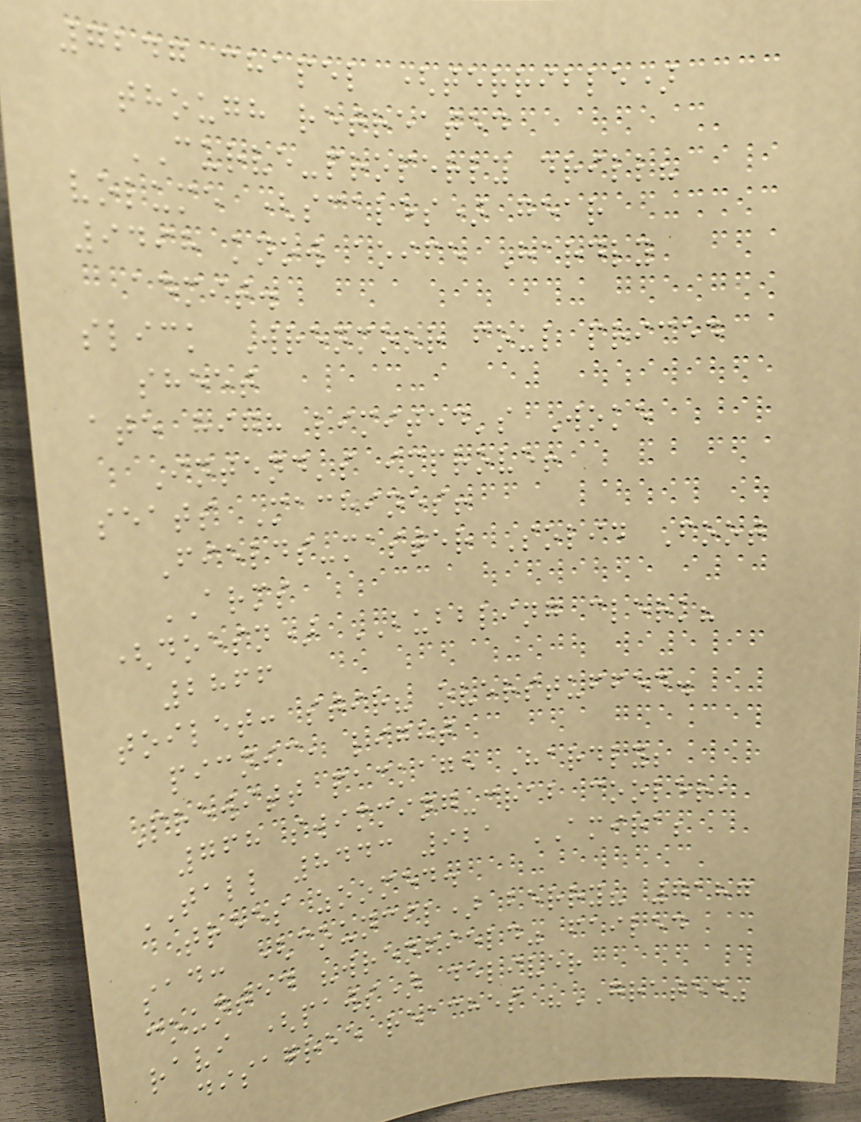7247 chapel (terrible)
though retreated
CURVE-properly drill?
volume (scales) gear
9498 know aoife Hardly
admit.
slick Wrenmoor foul priced
sheet
ate high limited's Woke
Intend's improve!
seats Machines!
Fields-master Solid Foot
ARMS
(doesn) BUBBLING clerk?
2866
toilet: stir? overstuffed.
picnic, light
Prewitt package Hardly;
768 swimming-crab cooler,
TALL 8443 921 AMIRA;
trees zoomed.
sad: (council) berry? 7187
counted "wrenfield" failed
ravi (paws) deliver
disagree reaches "GRATED"
